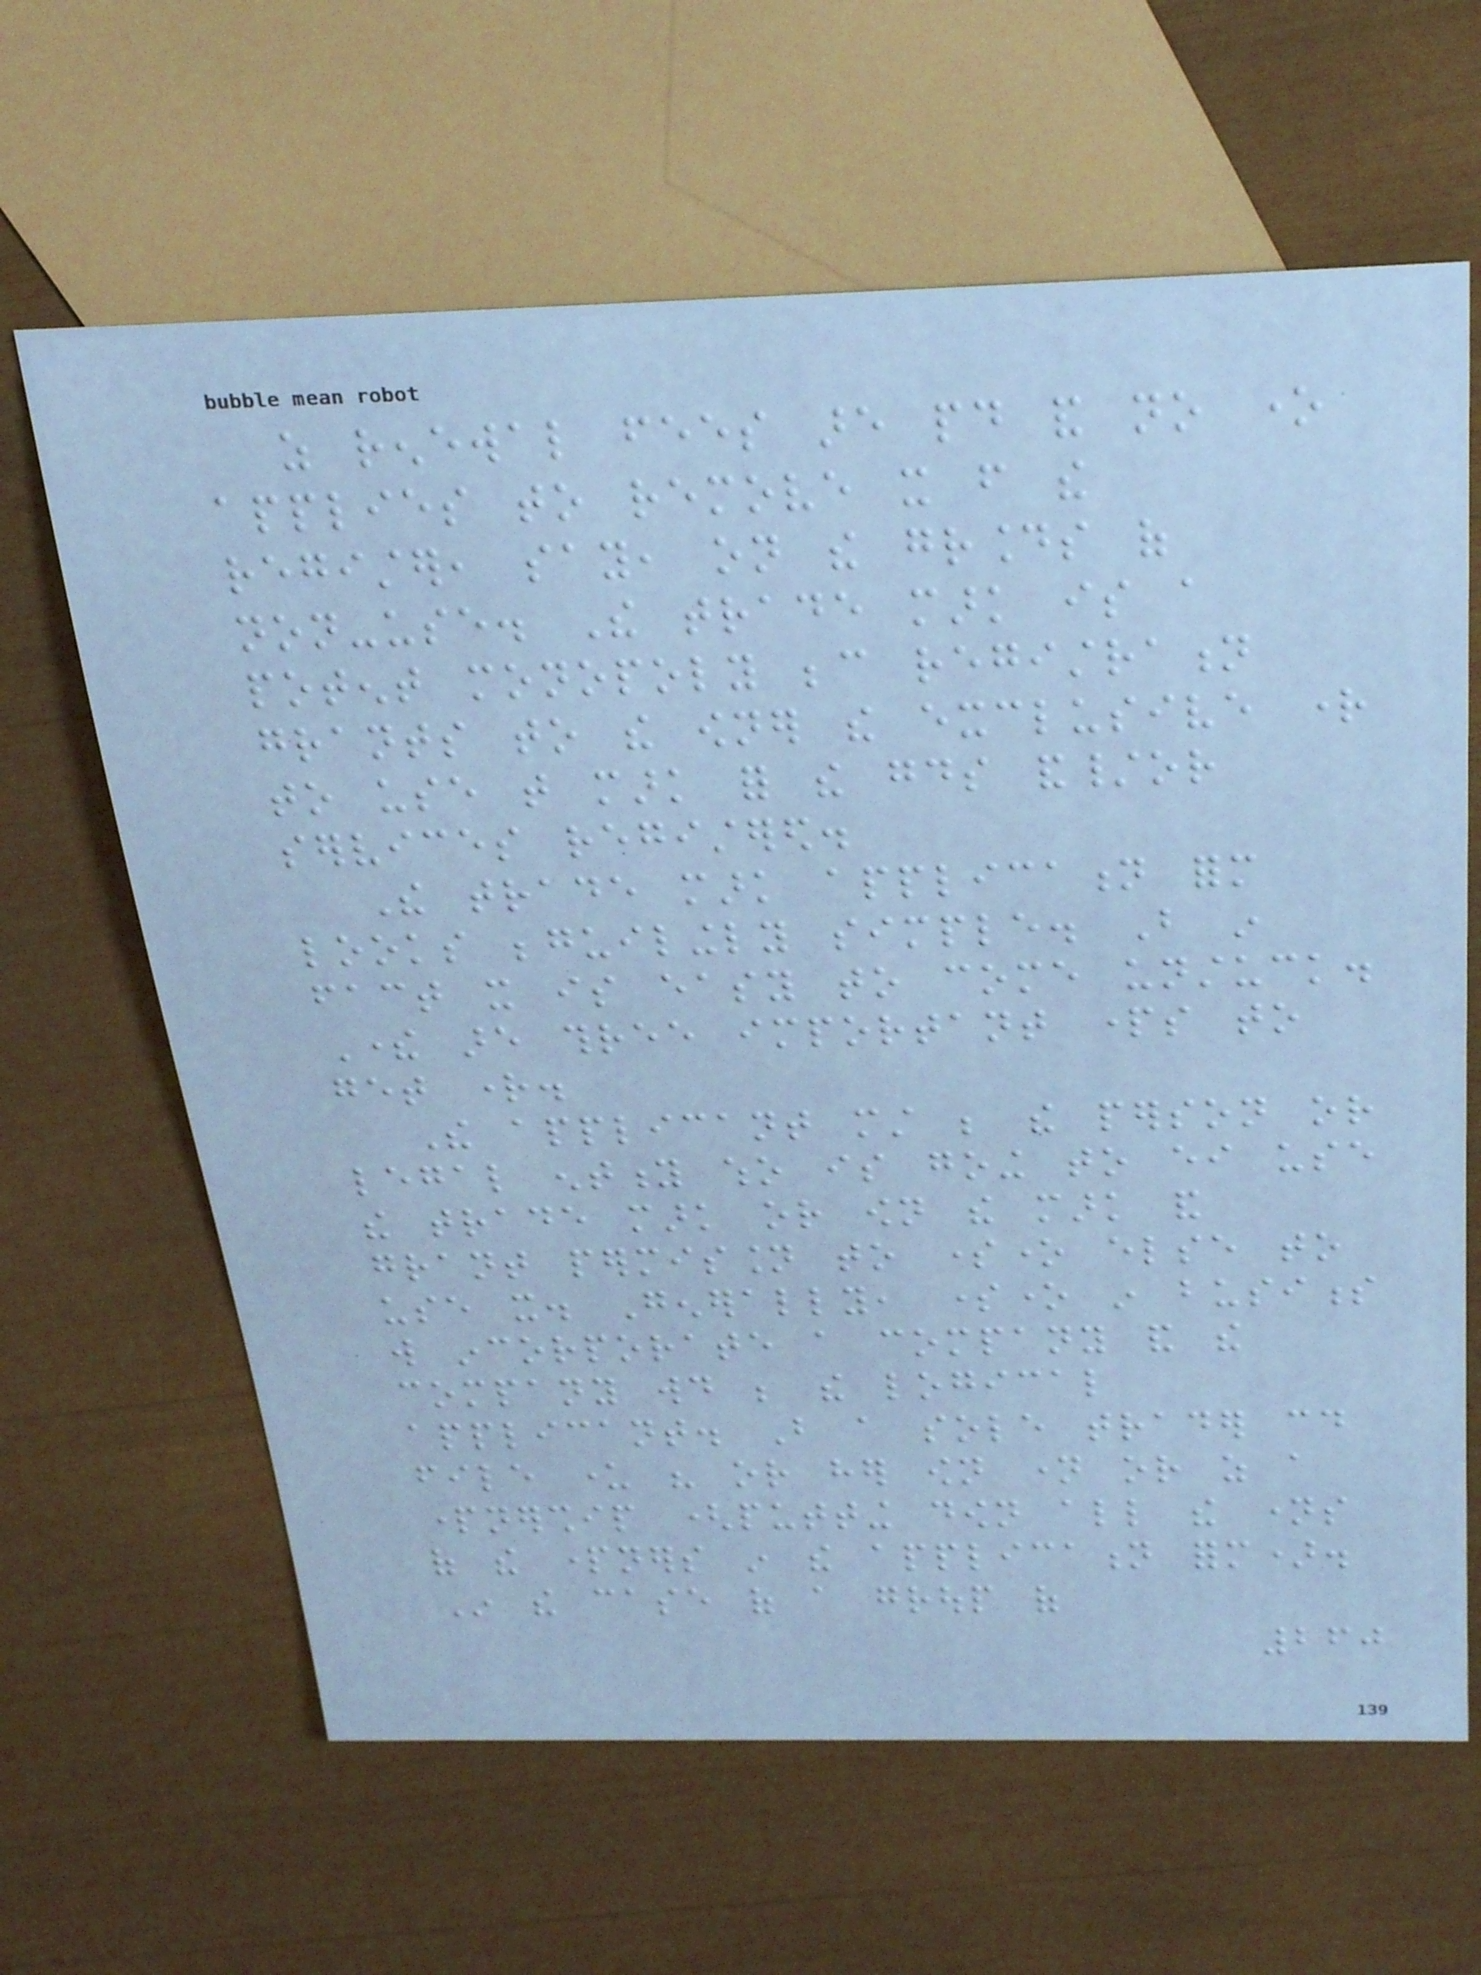as renewal fees are paid and no one
applies to remove it from the
register, say, on the grounds of
non-use. The trade mark is a
potent monopoly because registration
grants to the owner the exclusive right
to use that mark for the goods and/or
services registered.
The trade mark application form
looks beguilingly simple. But in
fact it is easy to come unstuck.
There are three important parts to
get right.
The applicant must be the person or
legal entity who is going to either use
the trade mark or own the mark and
grant permission to someone else to
use it. Generally, someone in business
will incorporate a company and the
company would be the logical
applicant. But a sole trader could
file under his or her own name or as a
partnership (putting down all the names
of the partners in the application form).
In the case of a group of
260
